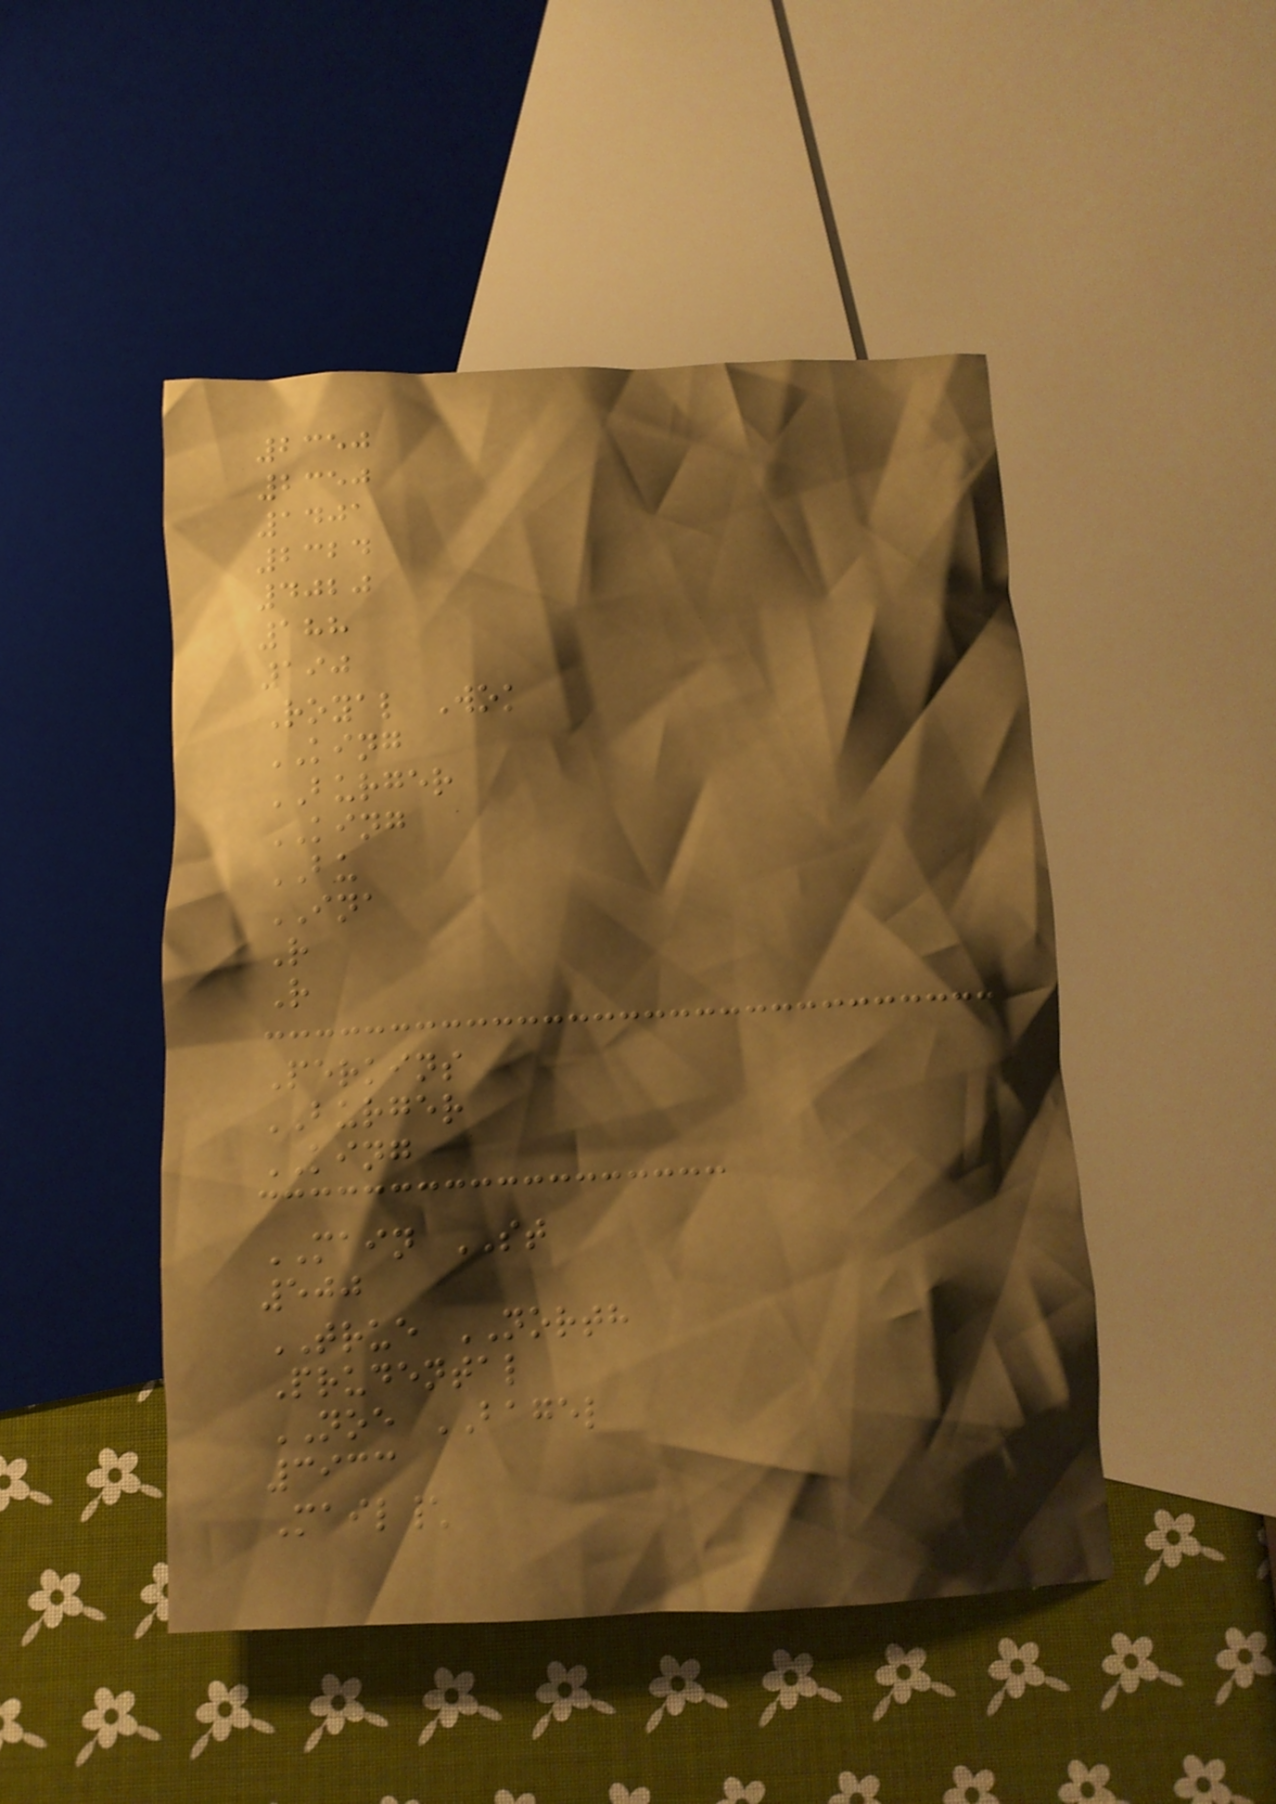2350
2350
1401
2324
4020
188
190
Royal Wok
KING
BURGER
KING
BU
INA
R
R
Perkins
BURGER
KING
MAIN ST
500
TRUE NORTH
Prudental
NOE BAGEL
3933
Mail\
